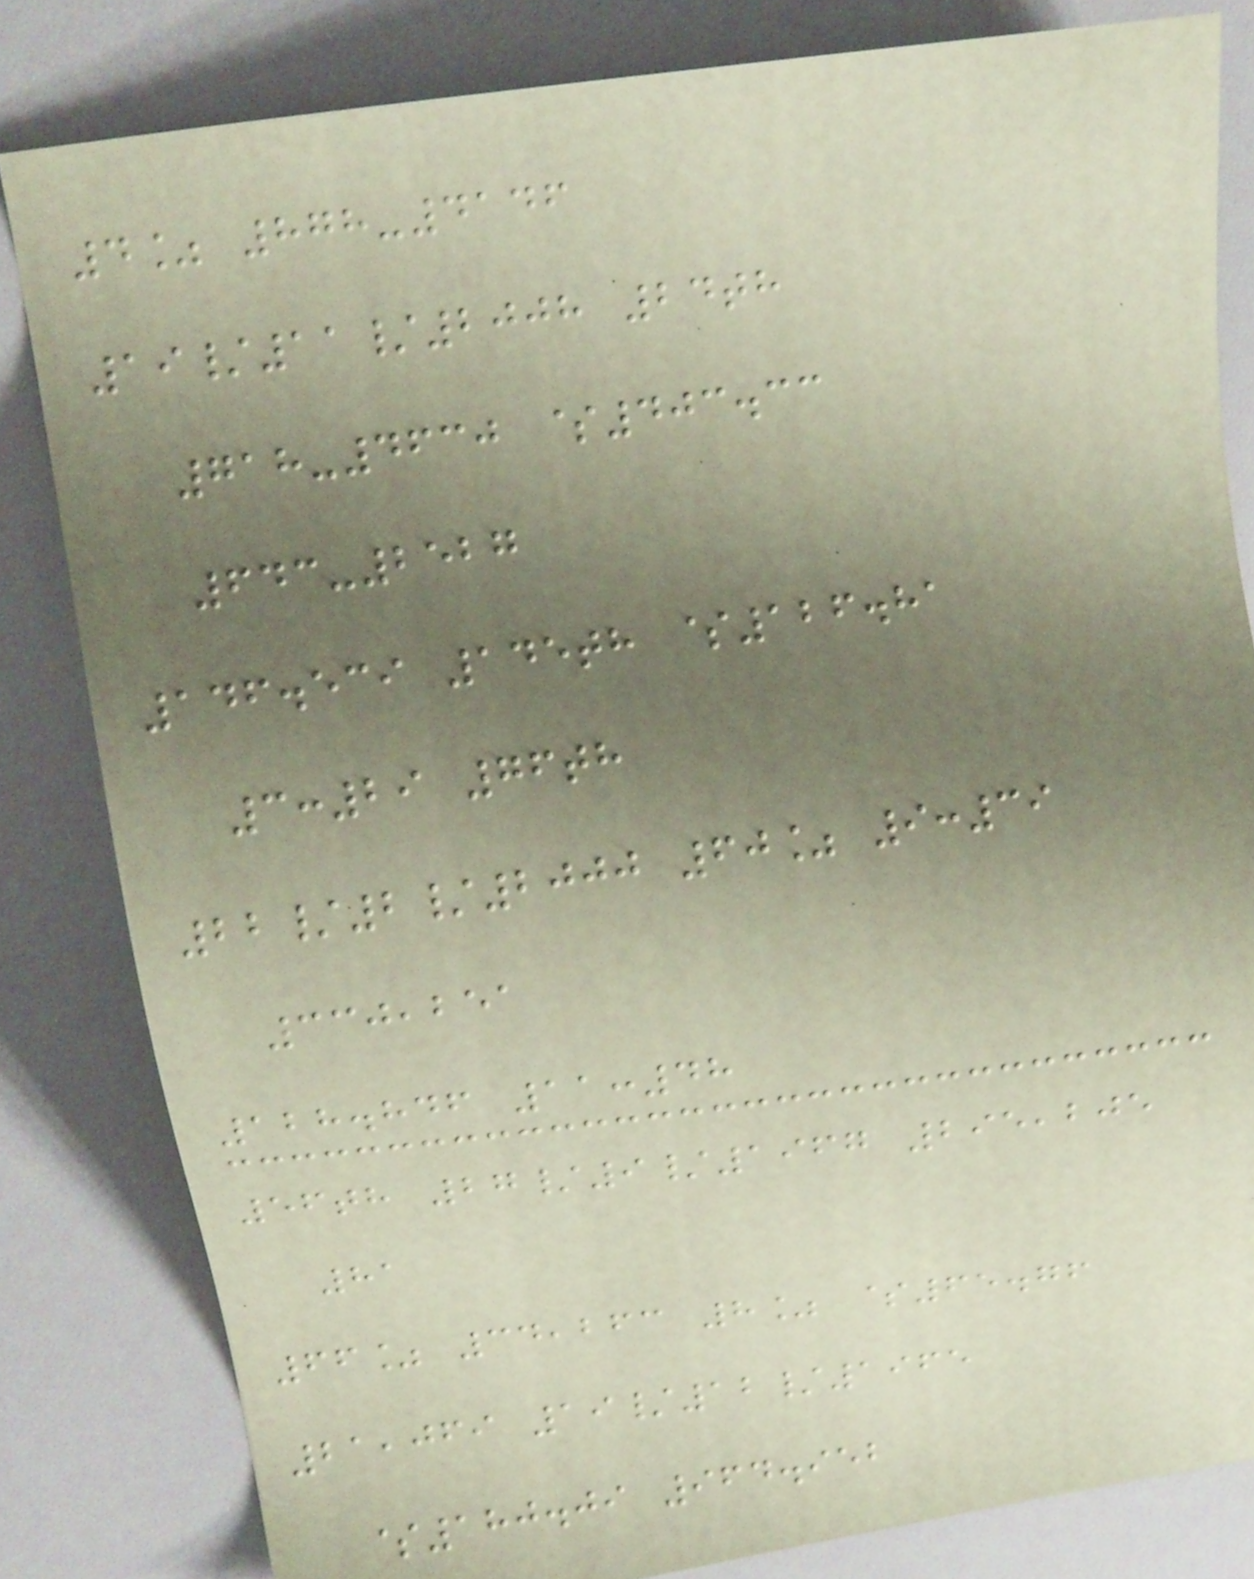4% 878-4146
19/11/2008 24th
718-4630 $403.33
643-2527
146.539 145th $126.81
3:29 76th
22/2/2000 60% 9:39
330,251
128.846 11:48
56th 27/9/1967 295,205
81
66% 34,263 8% $65.76
21,069 19/12/1965
$180.09 964.952
